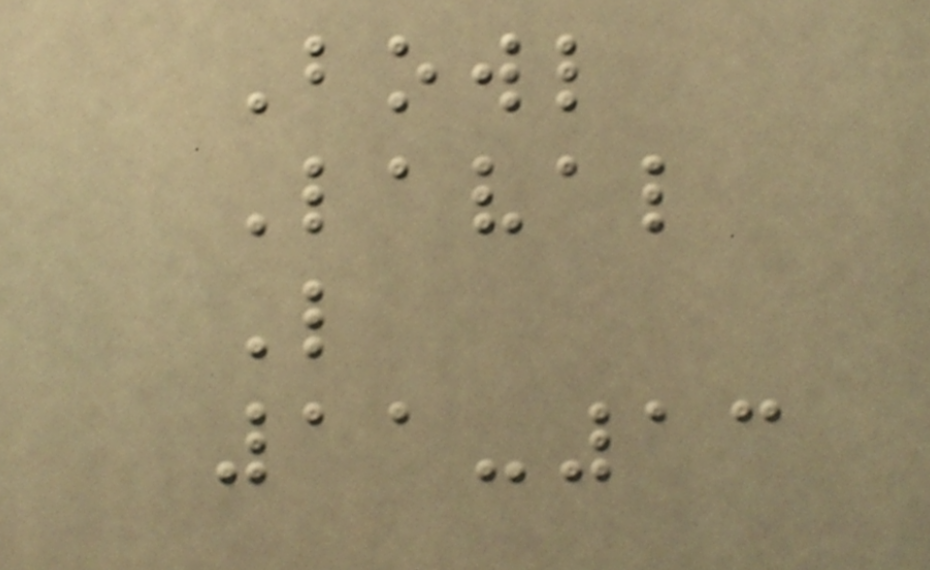Bowl
Laval
L
11-13
